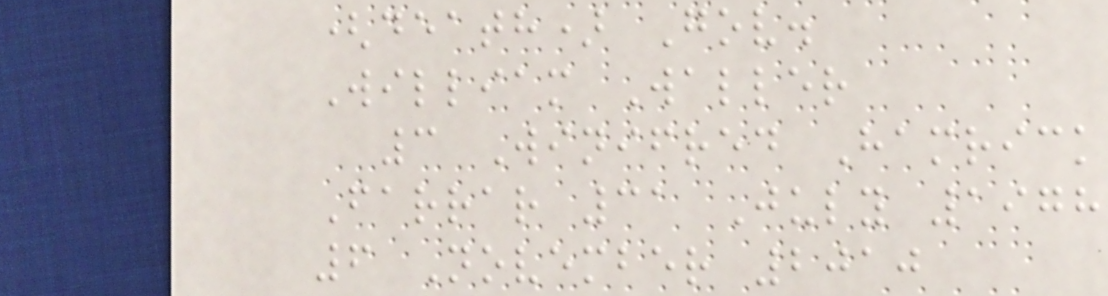(death) Gov.
William Waller
3 Winifred Hamrick
Farrar 31 July 1978
6 November 2010
